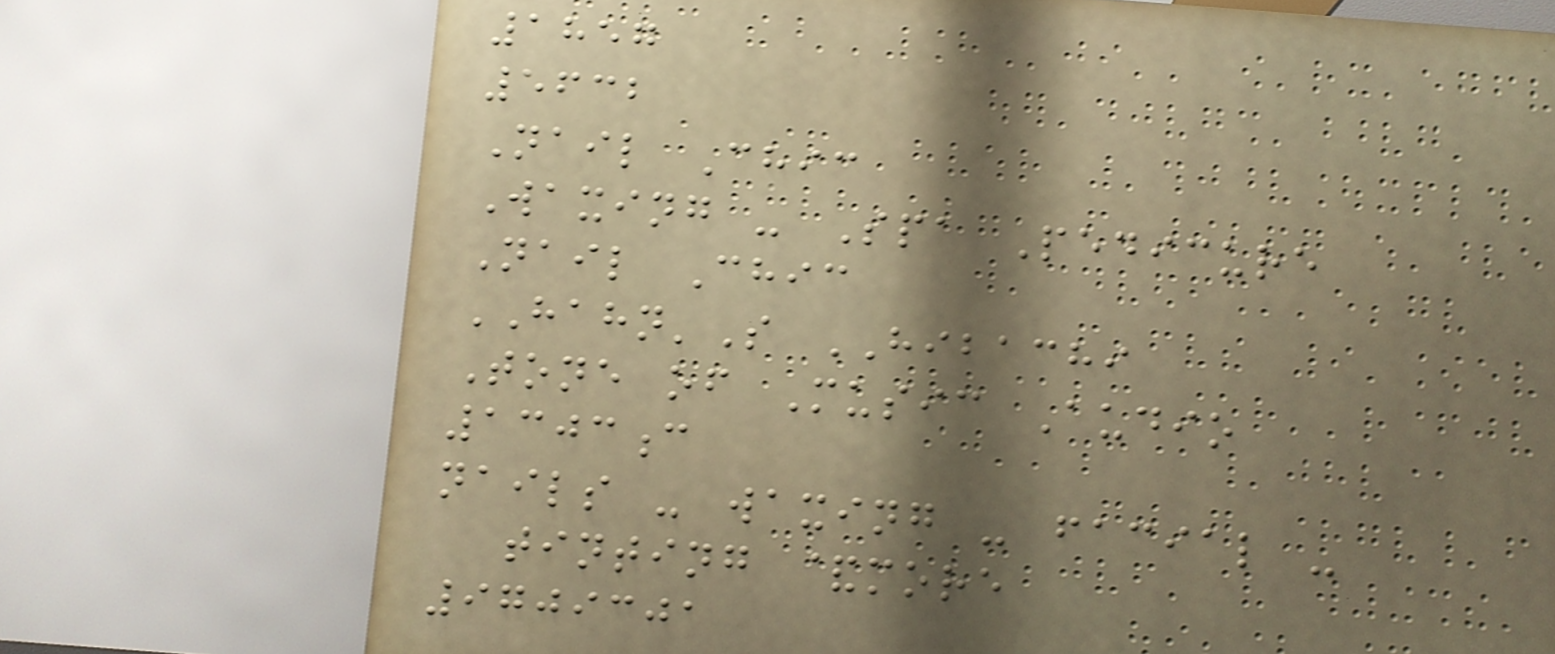1857
5632
Nail Chic
Waxing - Spa Pedicure
Nail Chic
HAHN'S HIBACHI
Tone of Music Audio
1303c
nails - waxing - facial -
tinting &more
9709301
